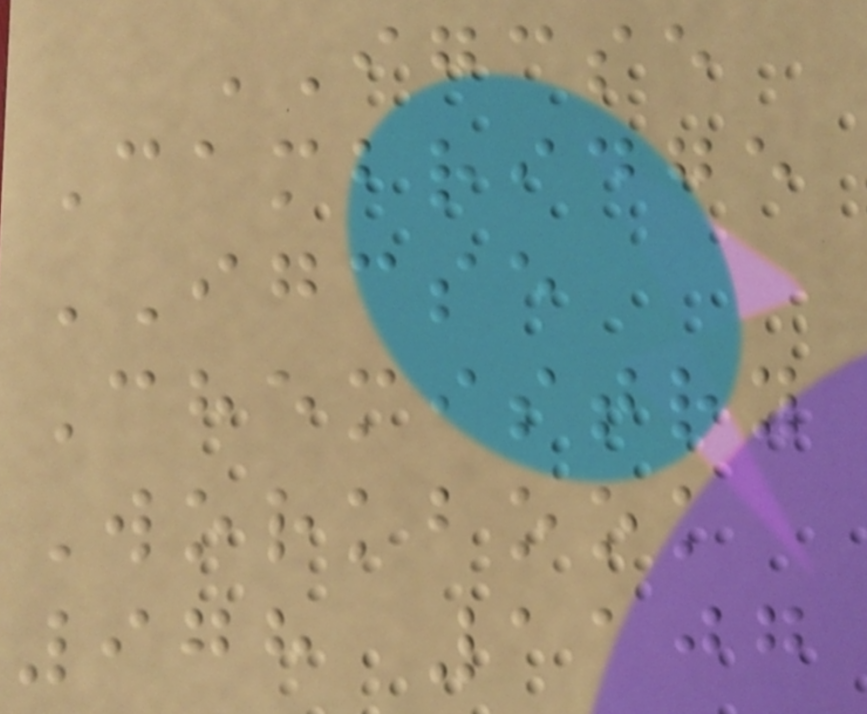IGCSE
Cambridge
IGCSE
Chemistry
Workbook
978 1107
